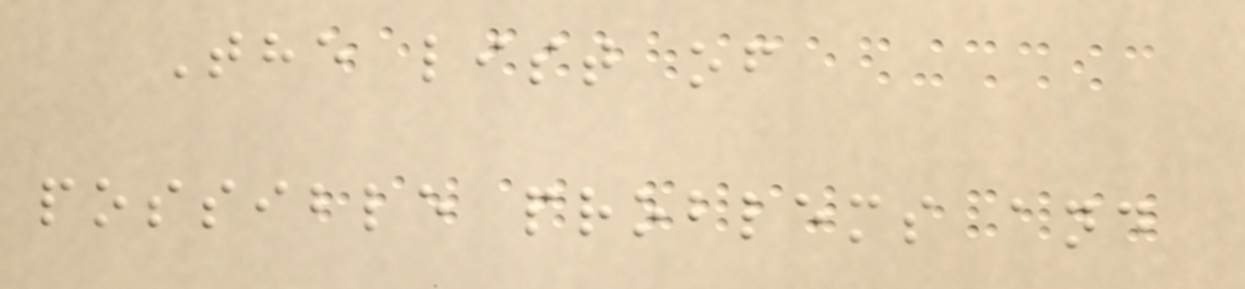The list of
possible problems and
